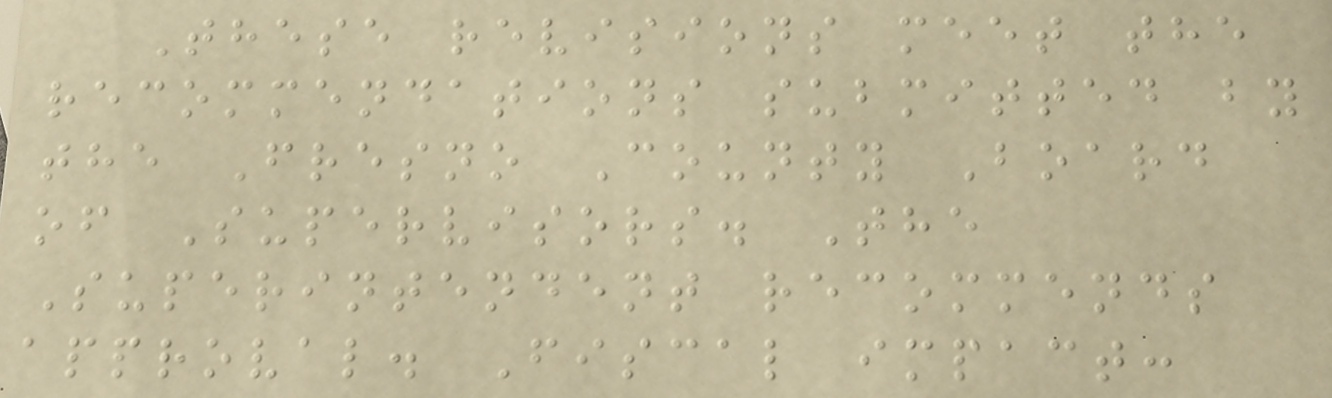These revisions meet the
recommendations submitted by
the Fresno County Board
of Supervisors. The
Superintendent recommends
approval. Fiscal impact:
